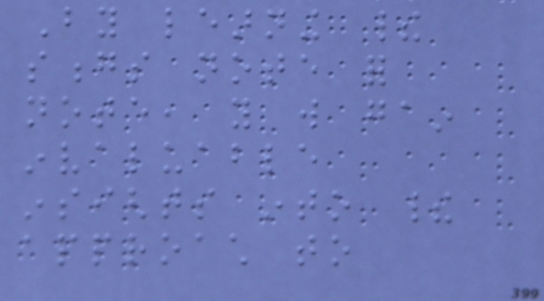By learning their
songs note for
note, you will gain
invaluable
insights into their
approach to
